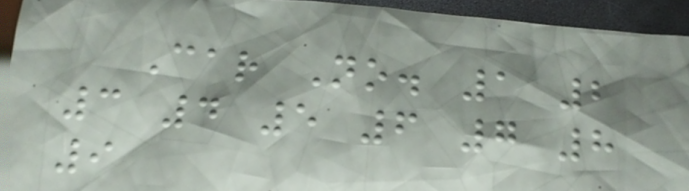Car No. 1 2
3 4 5 6 7 8
9
